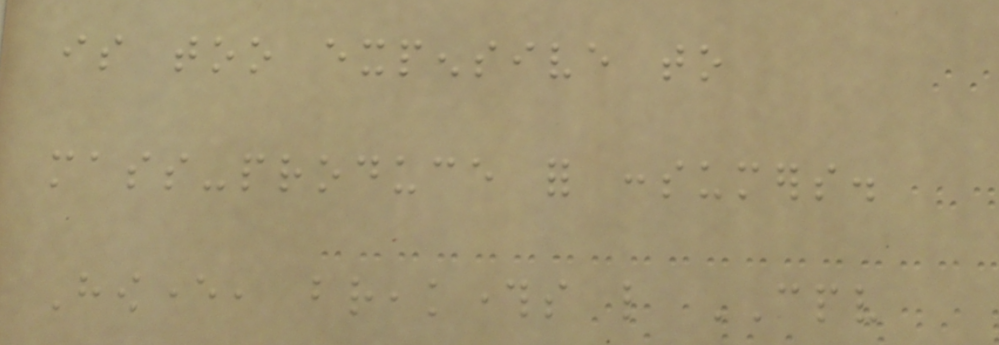is too expensive to
mass-produce for consumers.
However, breakthroughs like CPV
